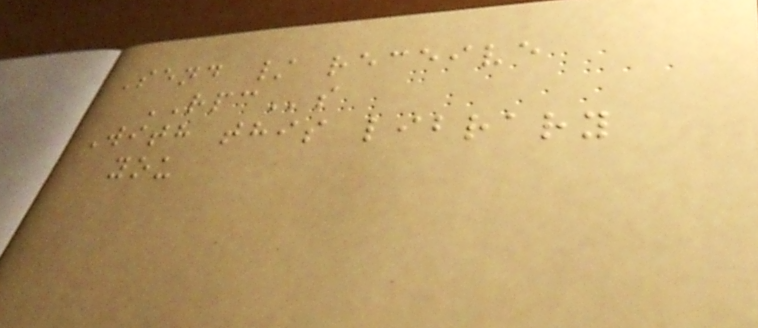Send / receive
RPCs
With this library
you
